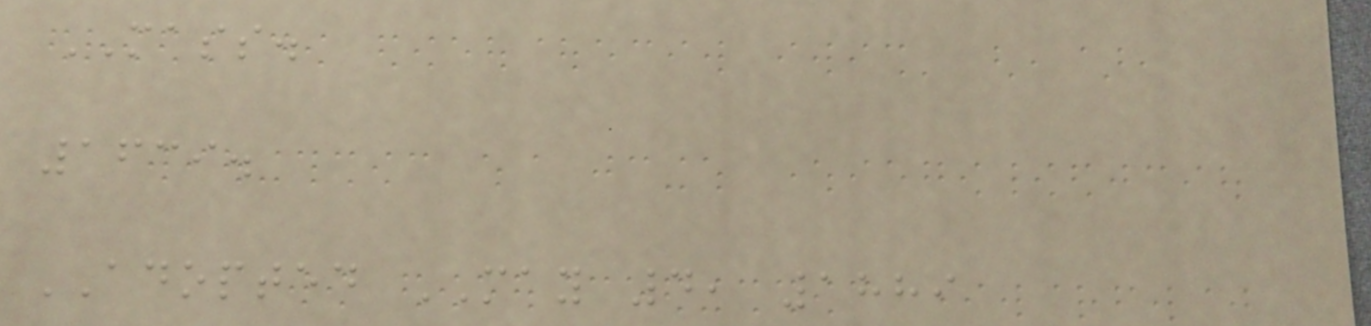MASS.
1639.
ADOPTED MAY 4, 1889
